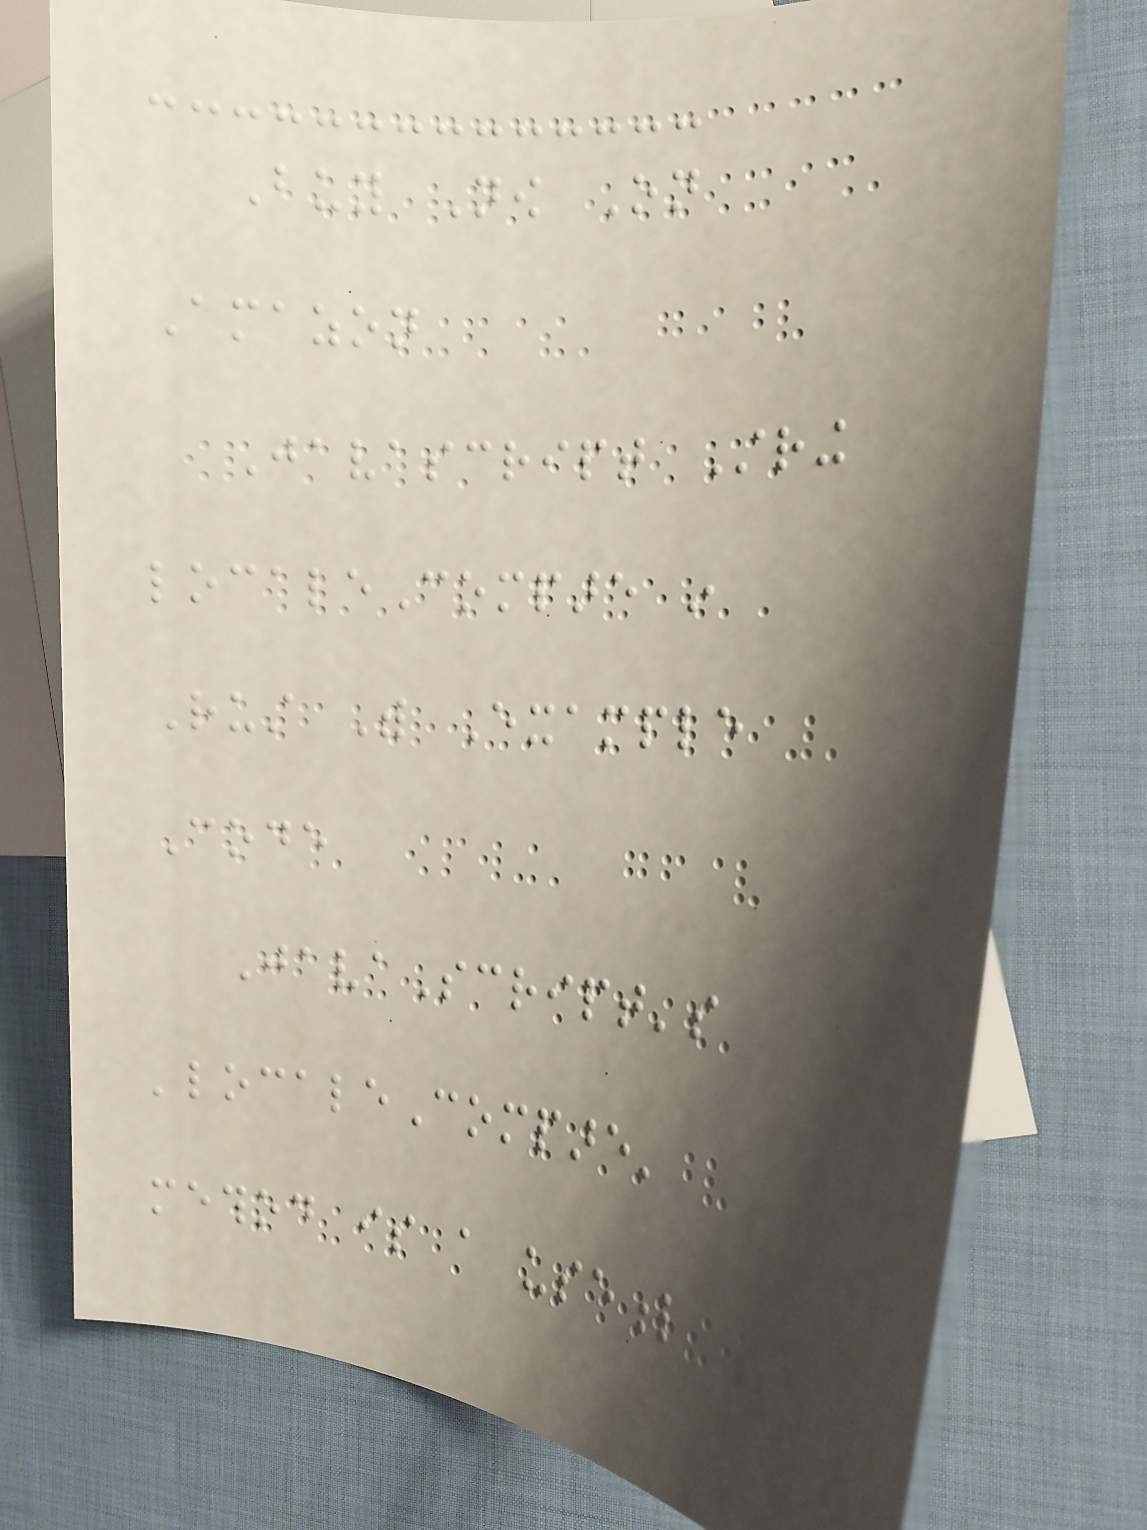Buy Now On
Amazon
Javascript String
localeCompare in
Rust With Example
Code
JavaScript's
'localeCompare'
method is a useful
